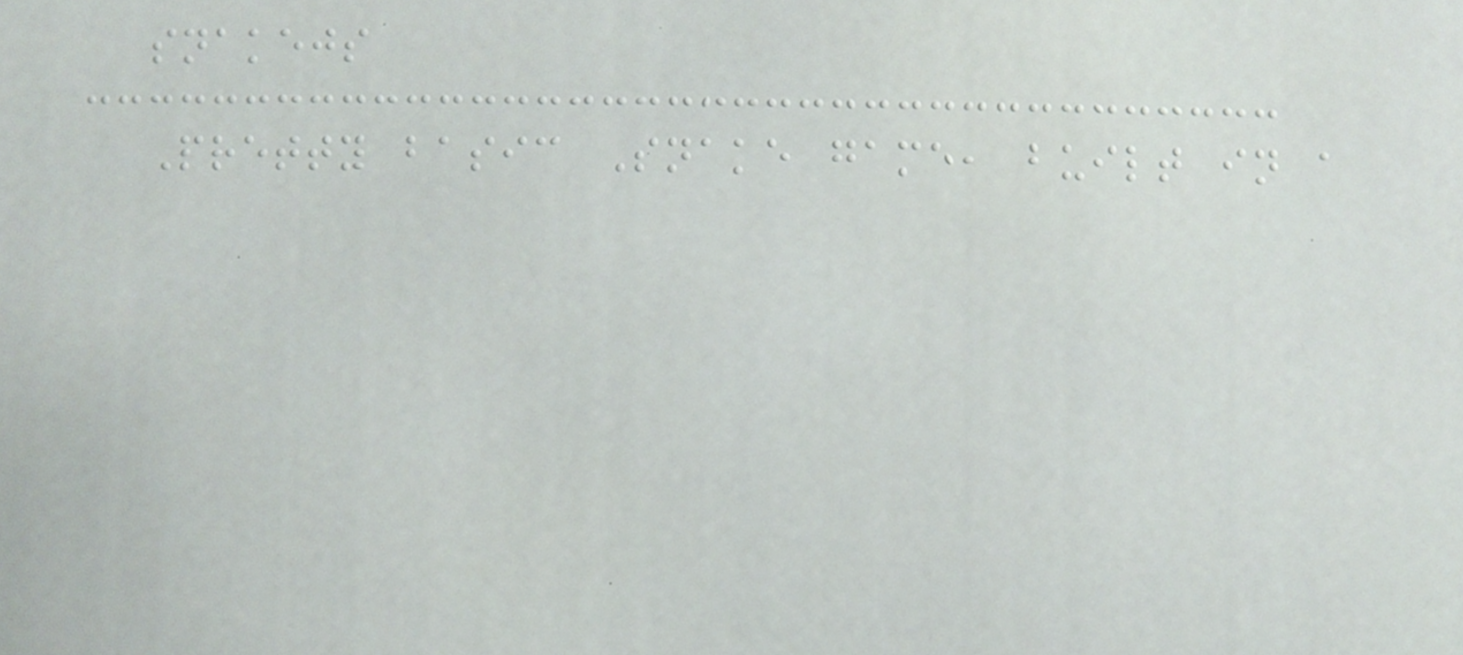snakejs
Pretty basic Snake game, built in a
